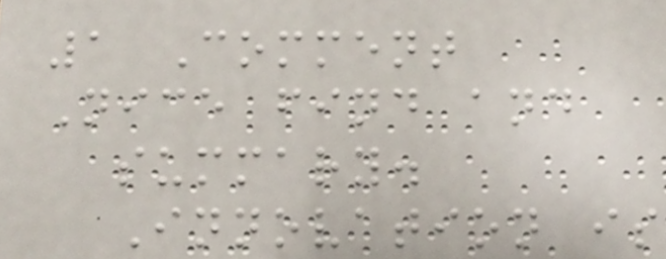1 Comment
Nice find and
summary.
Innovation is
